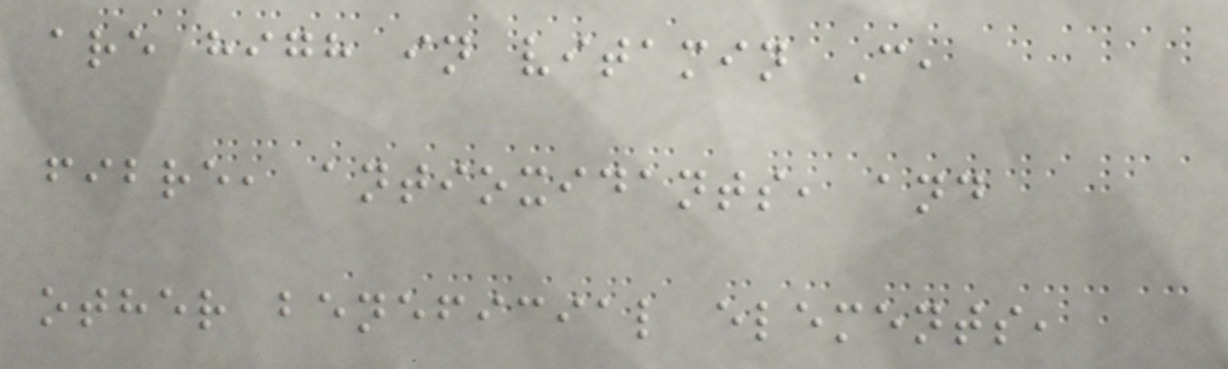are high in vitamin C,
fibre, antioxidants, and
other beneficial elements,
